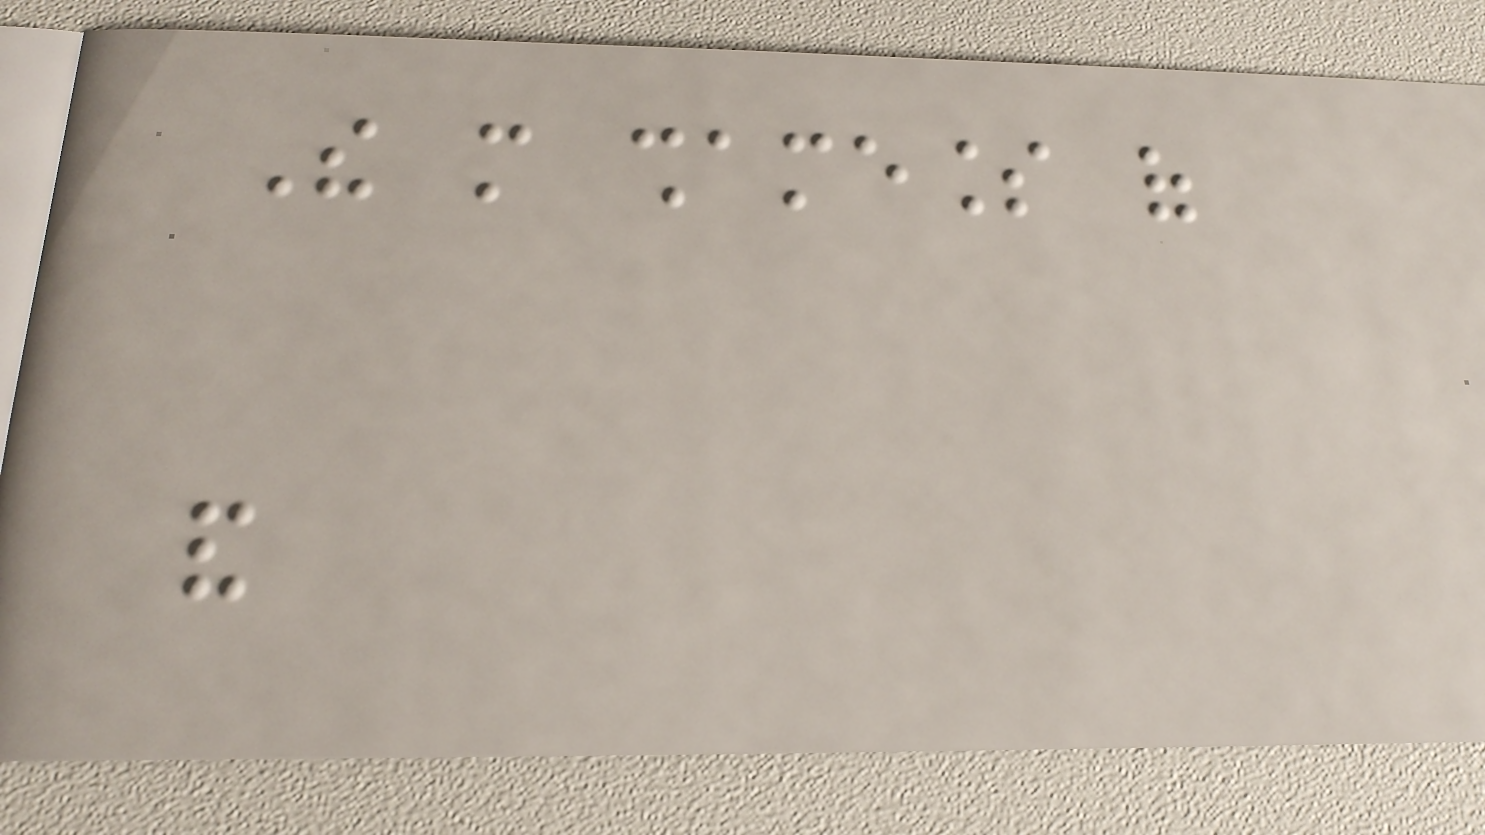The more shameless of
and
